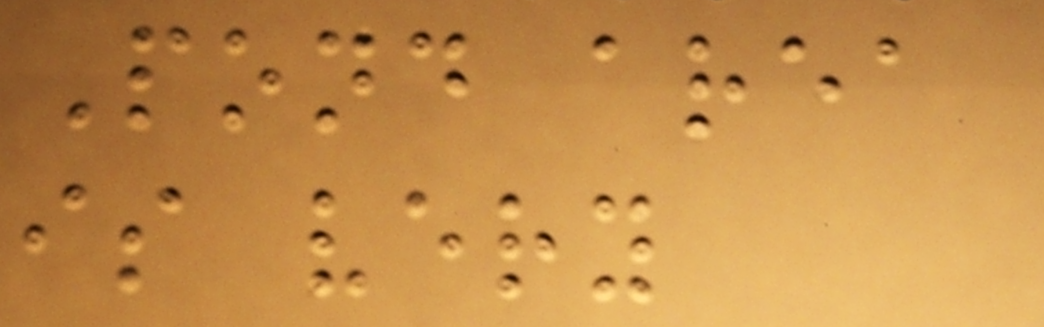Pond area
is very
